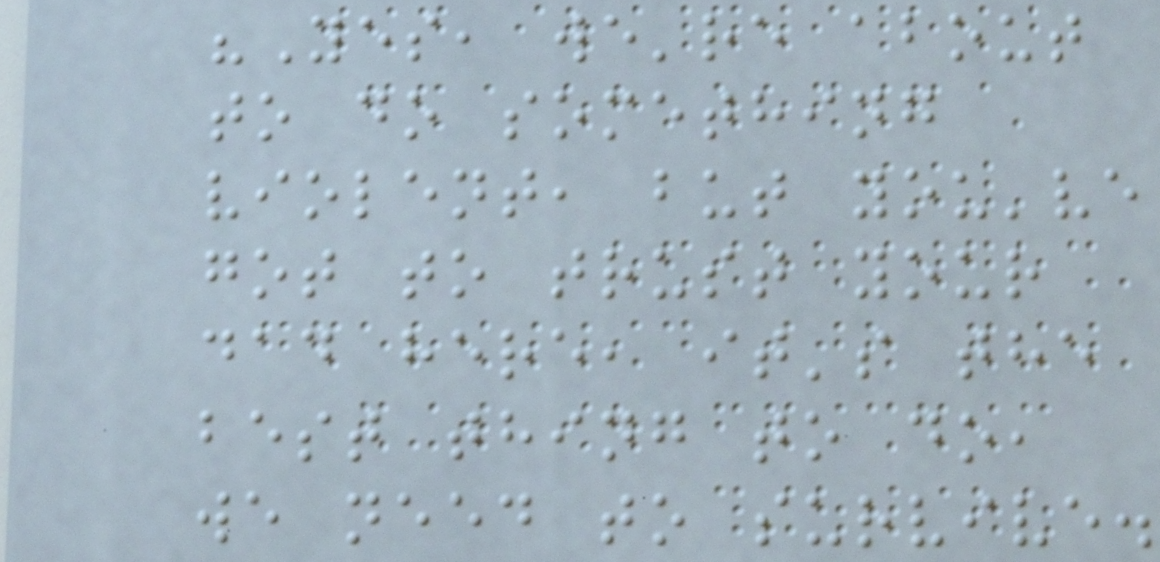"Yes, we're about
to do something
violent, but you've
got to trust your
dad here, it's the
best thing to do,
we need to survive.
